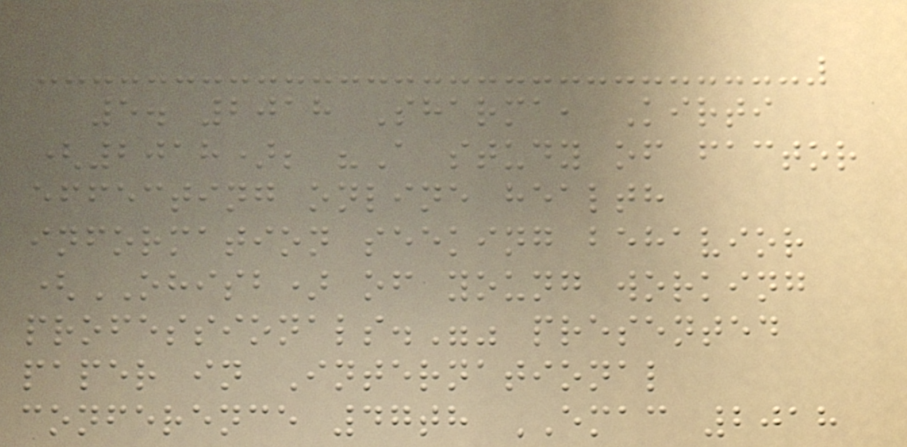5. 2018 Sharma, Kirti
(2018); "A study of factor
effecting online health
information seeking behavior
(OHISB) of young working
professionals."" presented
paper in International
conference 47th EMAC 2018
